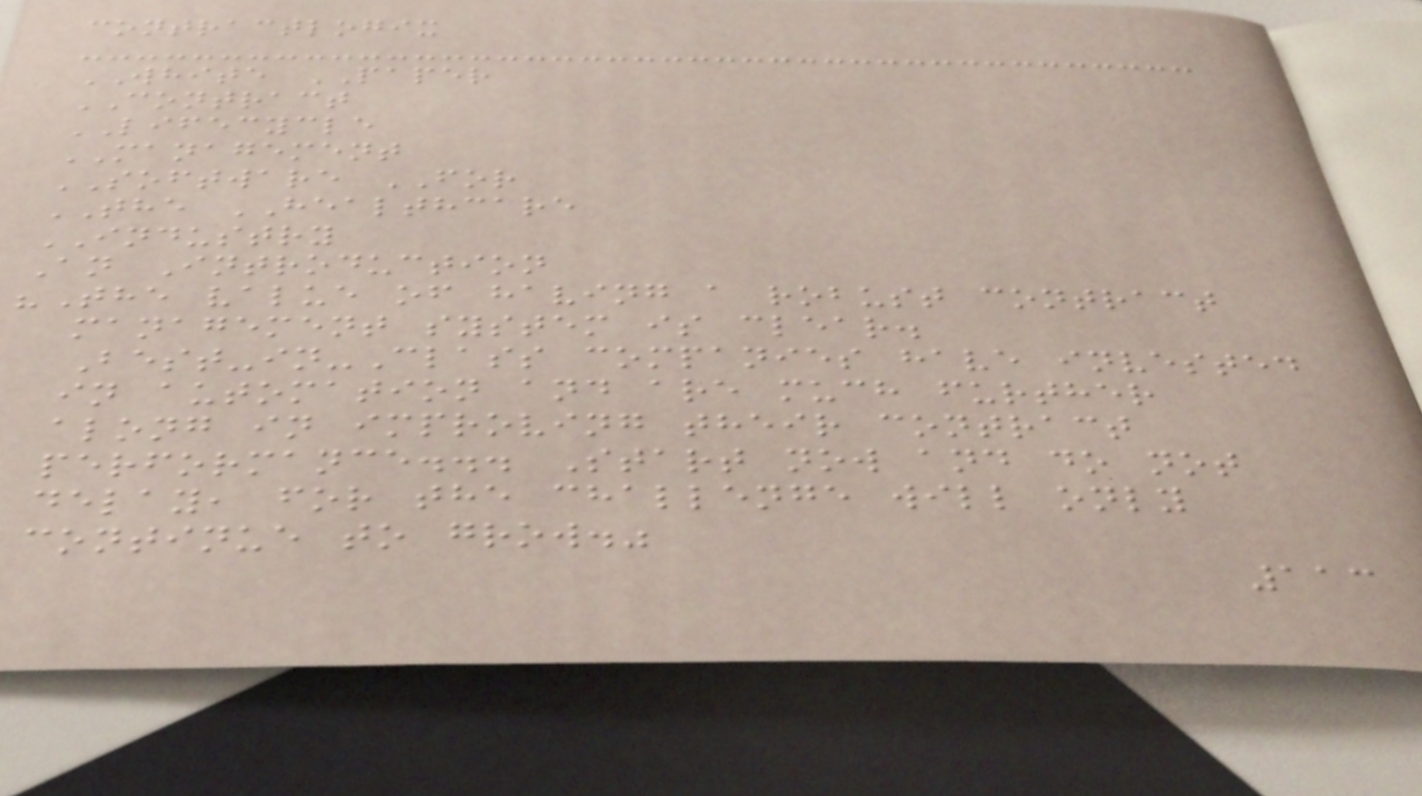contractlogix
WHITE PAPER
CONTRACT
LIFECYCLE
MANAGEMENT
SOFTWARE FOR
THE HEALTHCARE
INDUSTRY
An Introduction
"The value of having a robust contract
management system is clear.
Best-in-Class companies have invested
in automation and are much further
along in improving their contract
performance... Start now and do not
delay, for the challenge will only
continue to grow."
113
